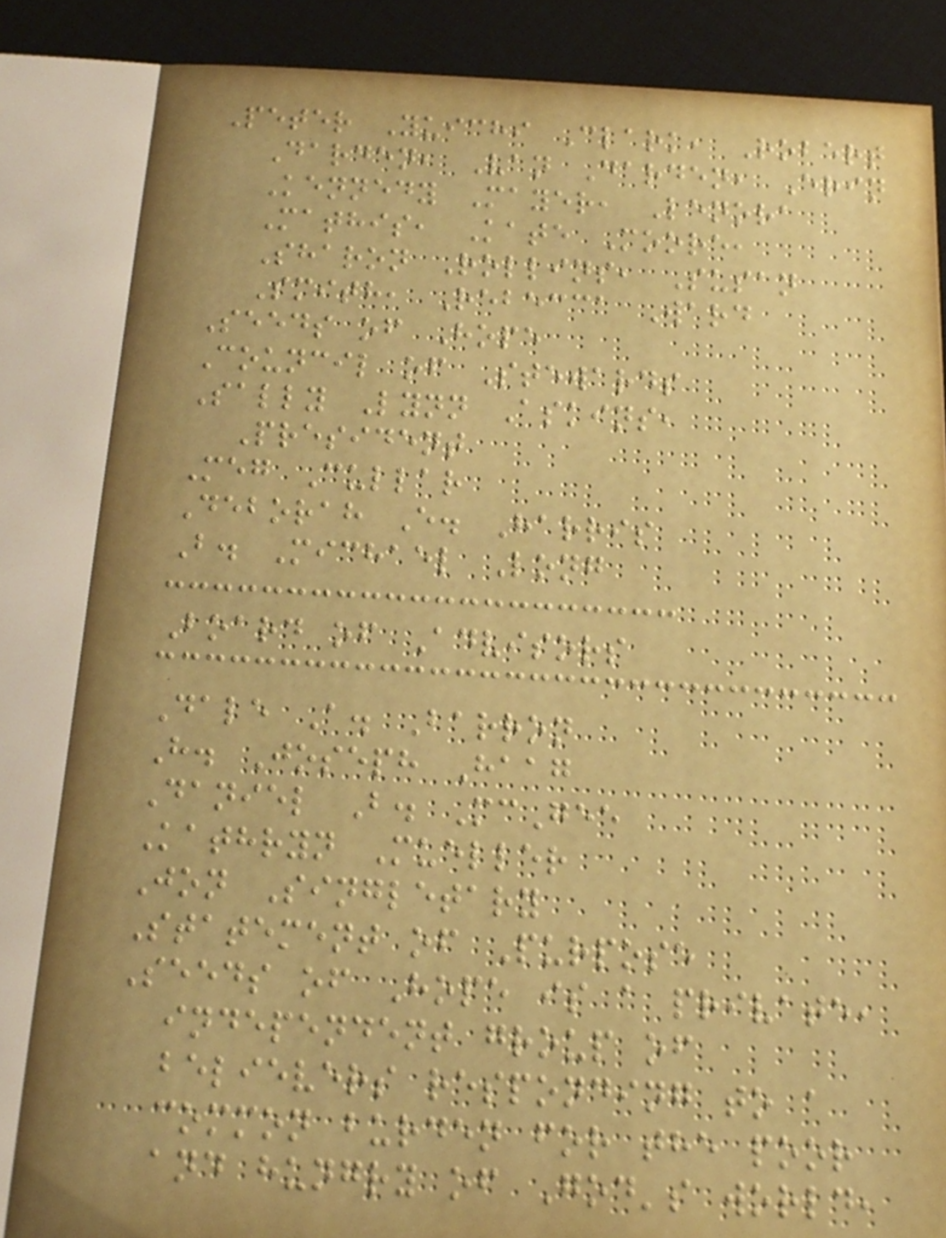Peter Yuichi Clark, Robert
Darden, Van Darden, Erin
Kennedy Mayer, Lenora
Mathis, Kate Moore,
Sharon Rollins, Susan
Smith, Rebecca Ward
Seeds of Hope
Council of Stewards
Sally Lynn Askins,
President
Meg Cullar
Deborah E. Harris
B. Michael Long
Board of Advisors
Dale A. Barron
H. Joseph Haag
Daniel B. McGee
Kathryn Mueller
Jon Singletary
Statement of Purpose
Seeds of Hope is a private,
independent group of
believers responding to a
common burden for the poor
and hungry of God's world,
